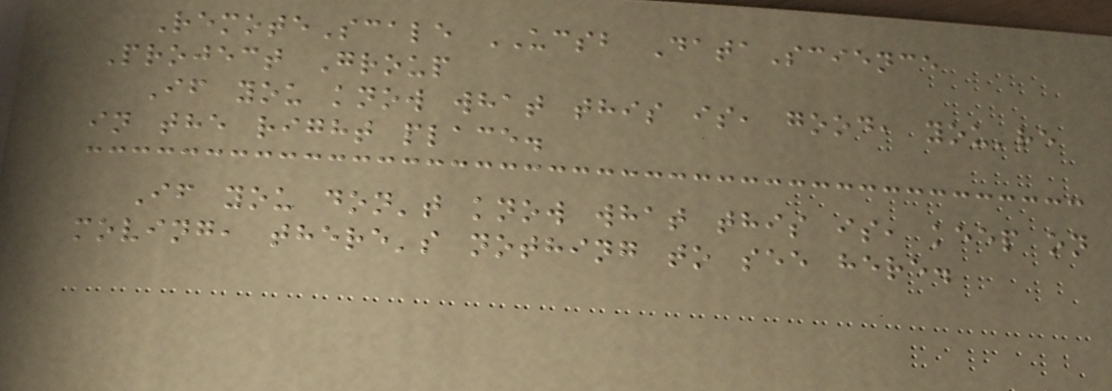RemoteScale UCSB DataScience
Project Group
If you know what this is, good, you're
in the right place.
If you don't know what this is, keep on
moving, there's nothing to see here.
